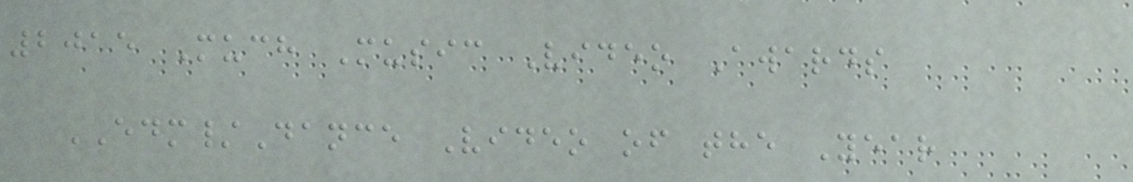2015 Much Music Video Awards
EDM/Dance Video of the Year
